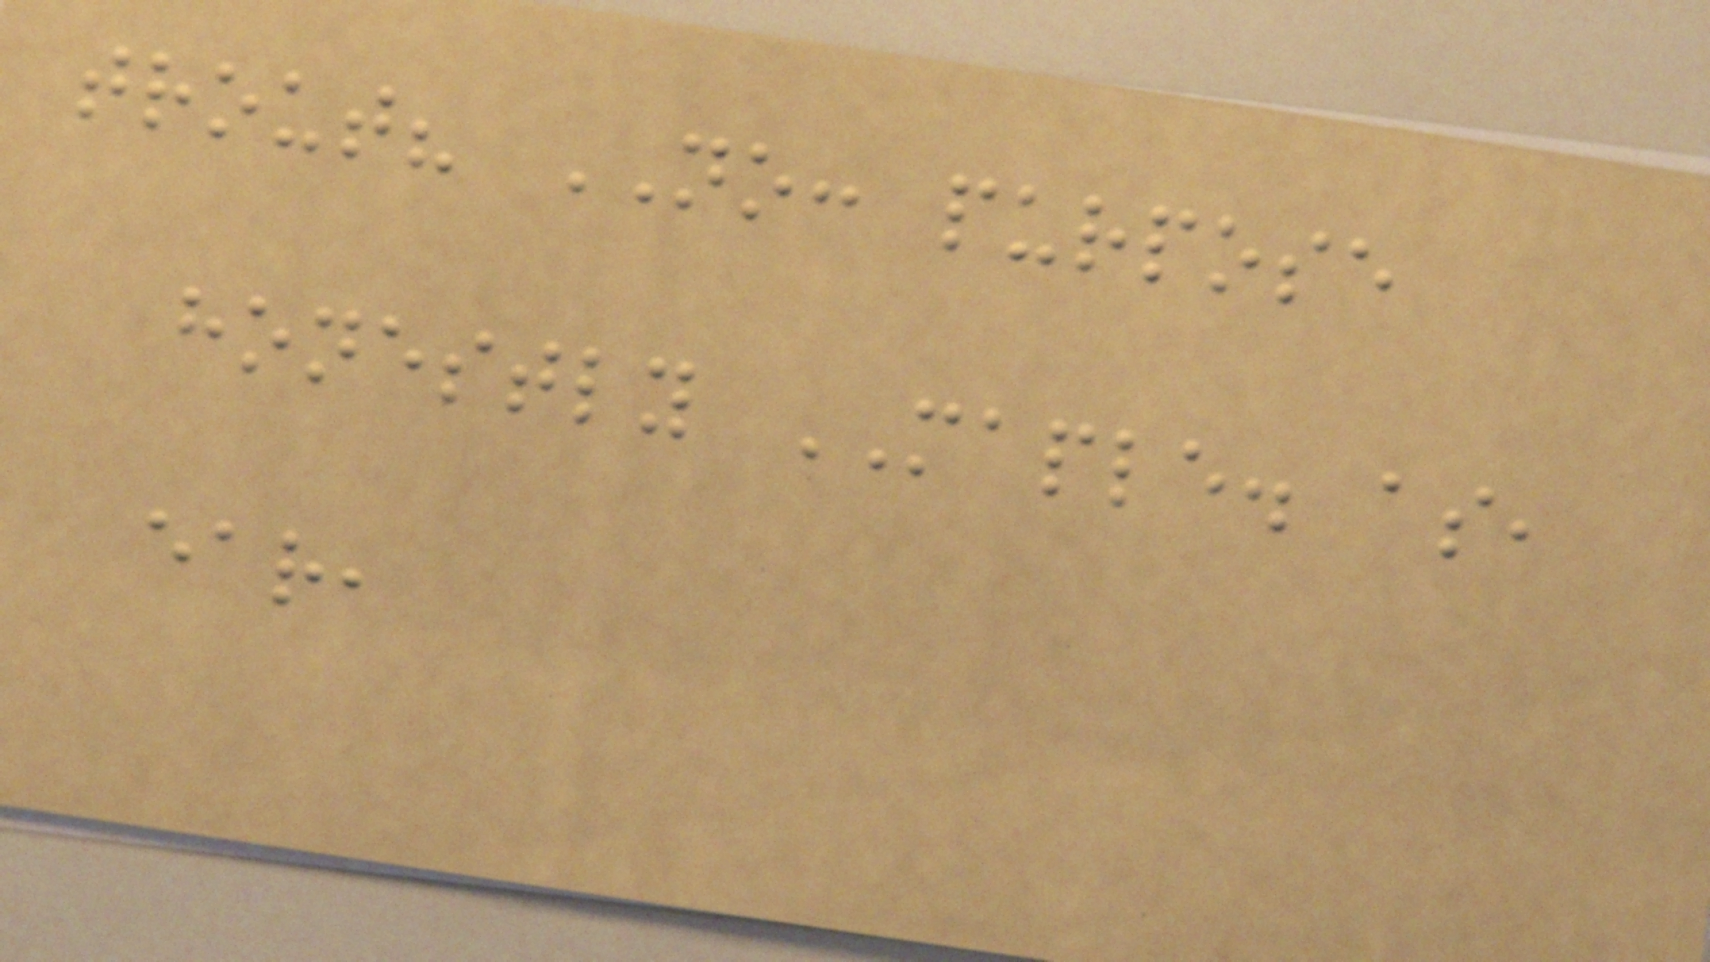trout? NO: purpose
honestly MAPLE. as,
ear,
